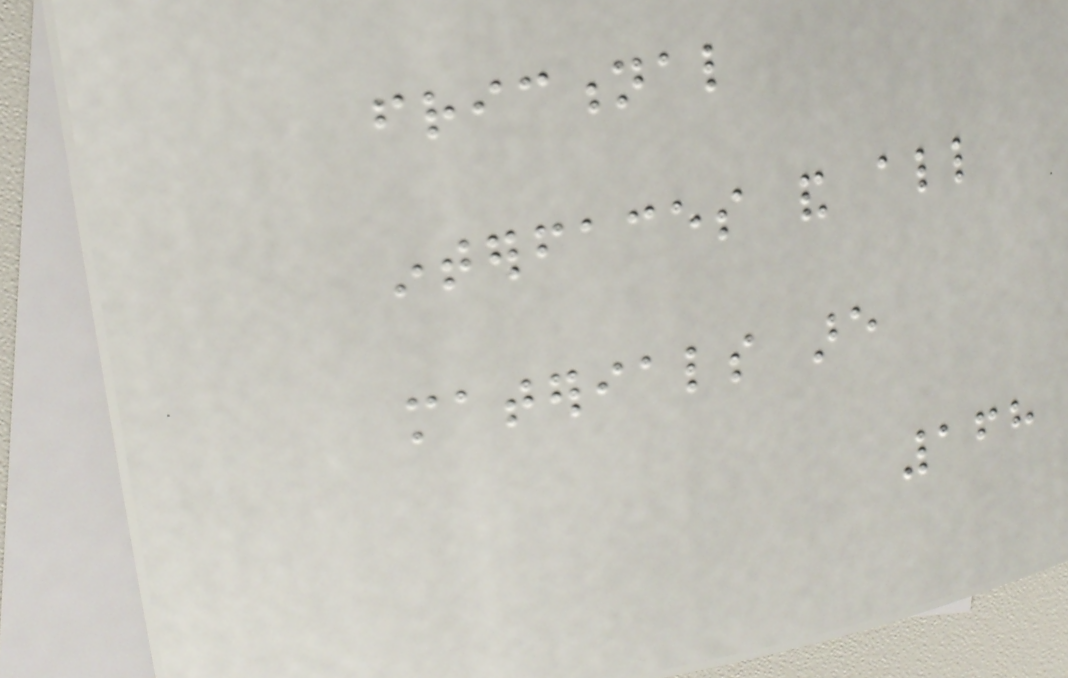frictional
interfaces and all
materials are
168
